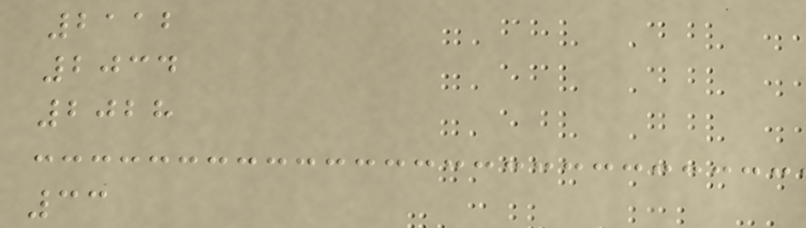2112
2034
2028
33
